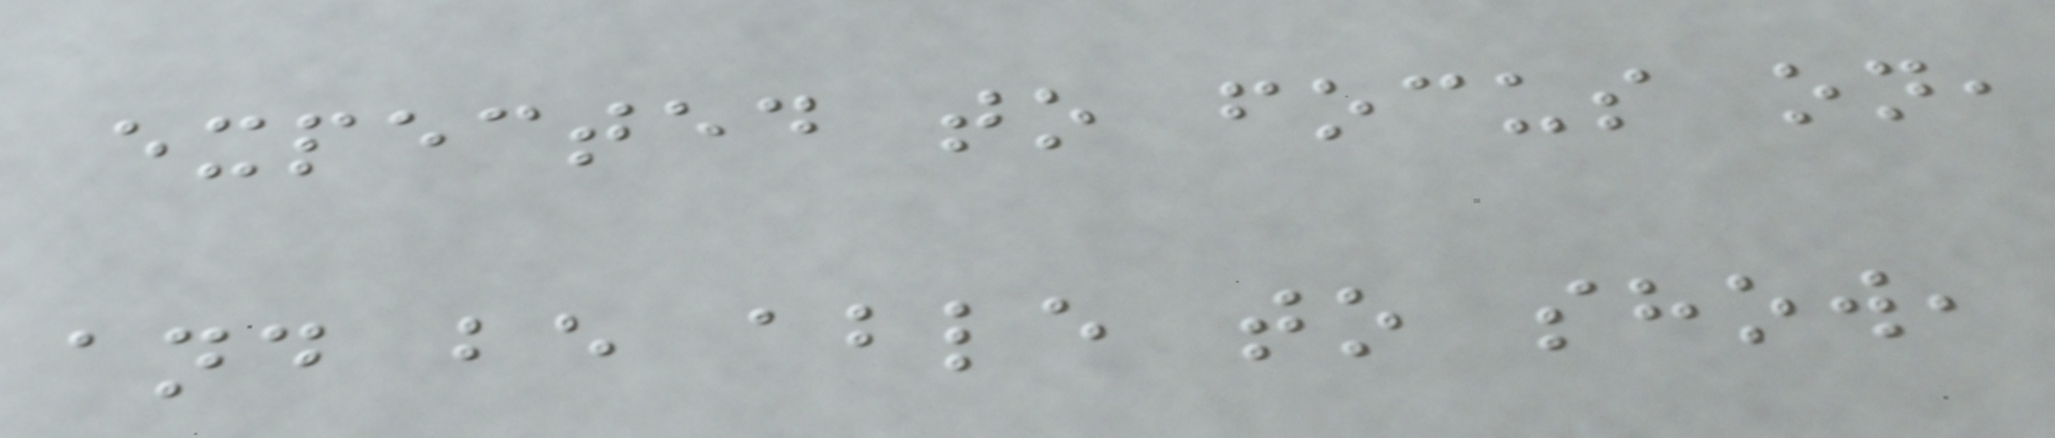expected to focus on,
and be able to show,
